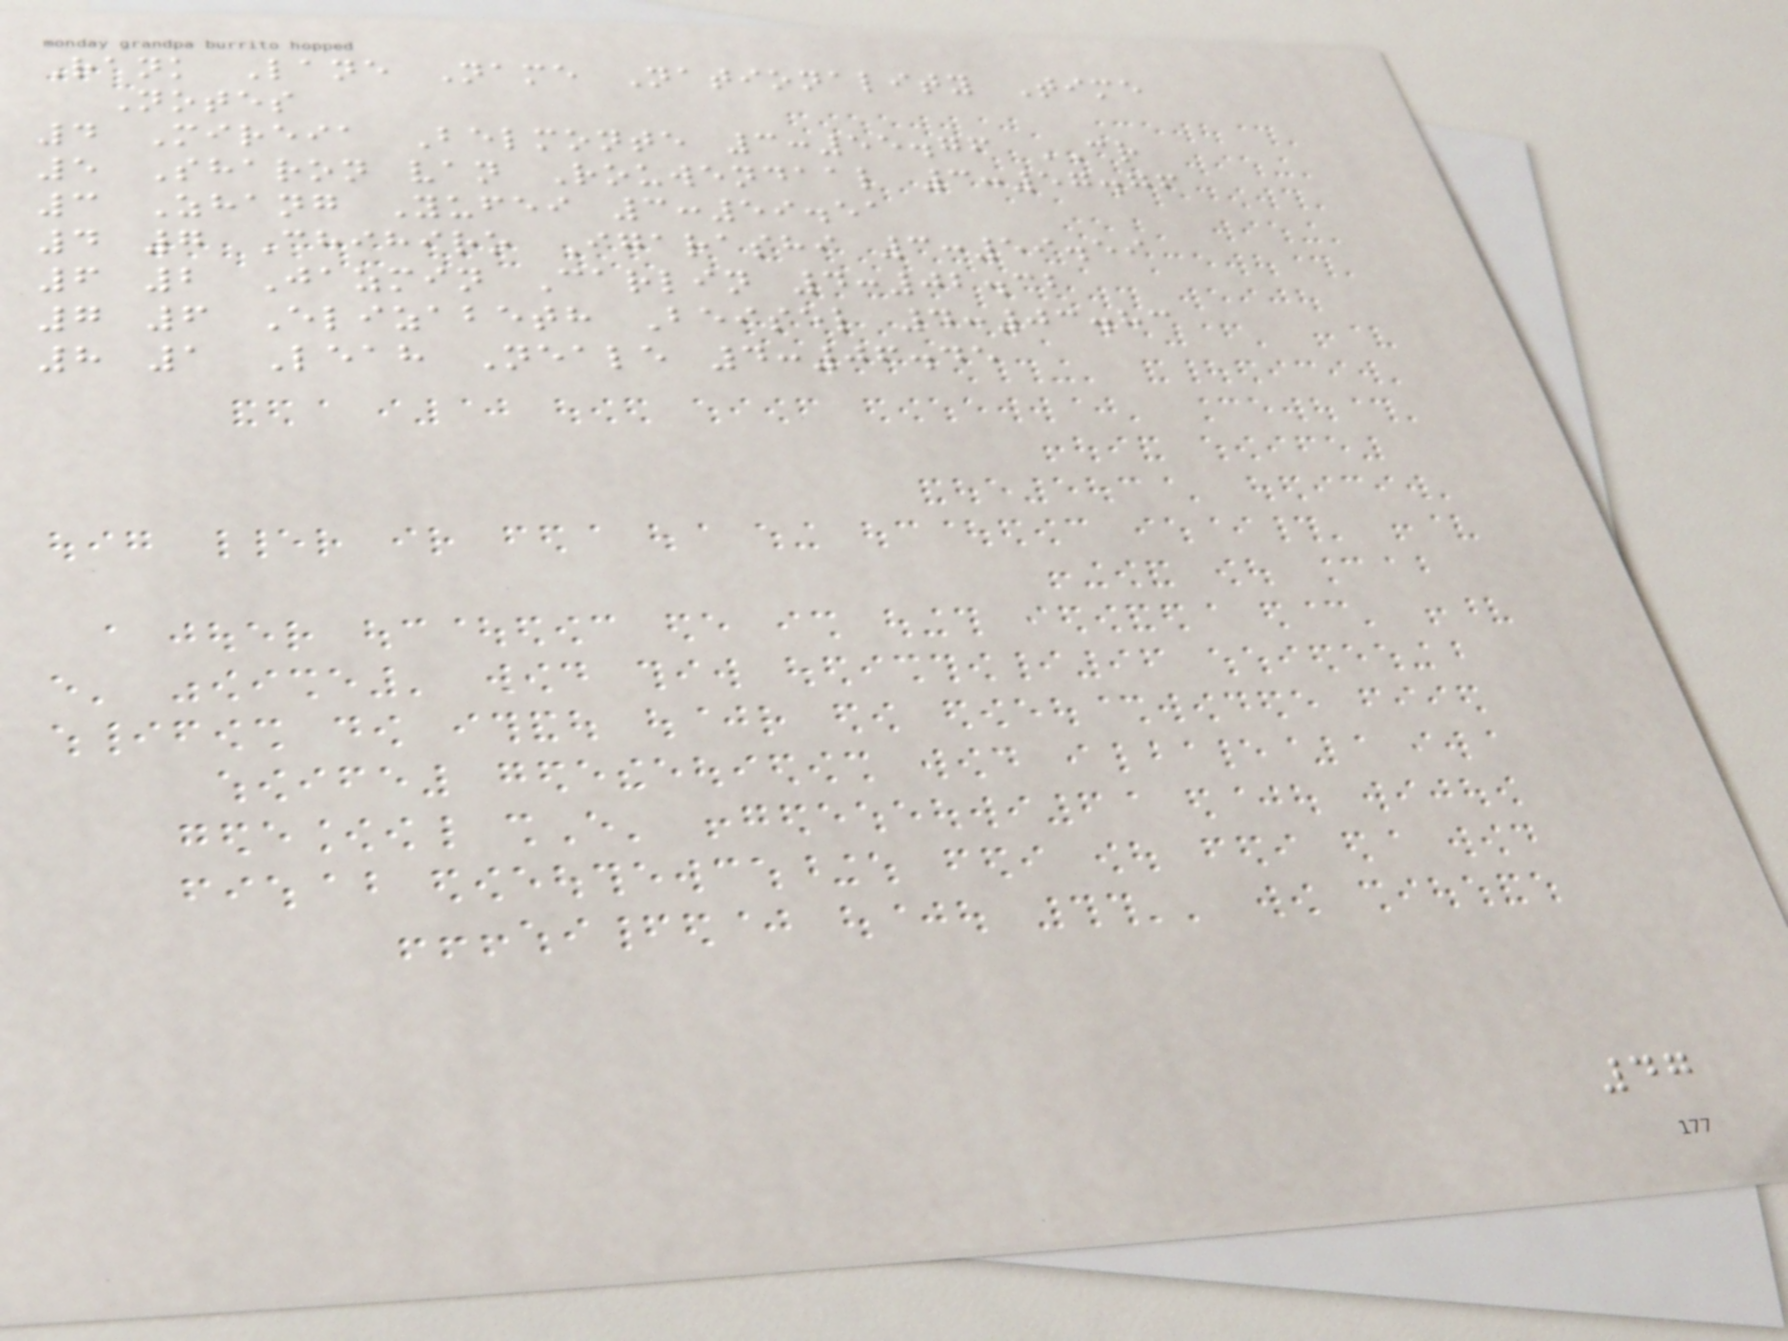Rank Lane Name Nationality Time
Notes
4 Mireia Belmonte 3:55.76 CR
5 Sharon van Rouwendaal 3:57.76
3 Zhang Yufei 3:59.51
4 7 Chihiro Igarashi 3:59.59
6 2 Jazmin Carlin 4:02.32
7 6 Elizabeth Beisel 4:03.83
8 1 Leah Neale 4:06.45
47
